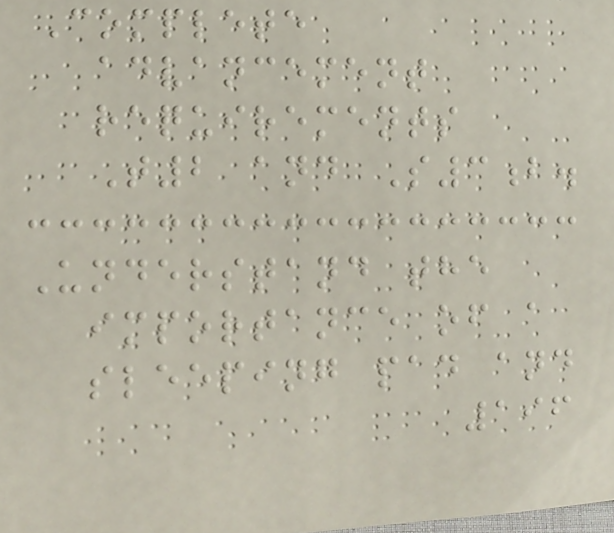Complete
advancement
requirements
T2 and S3b.
Understand the
importance of a
sleeping pad and
196
